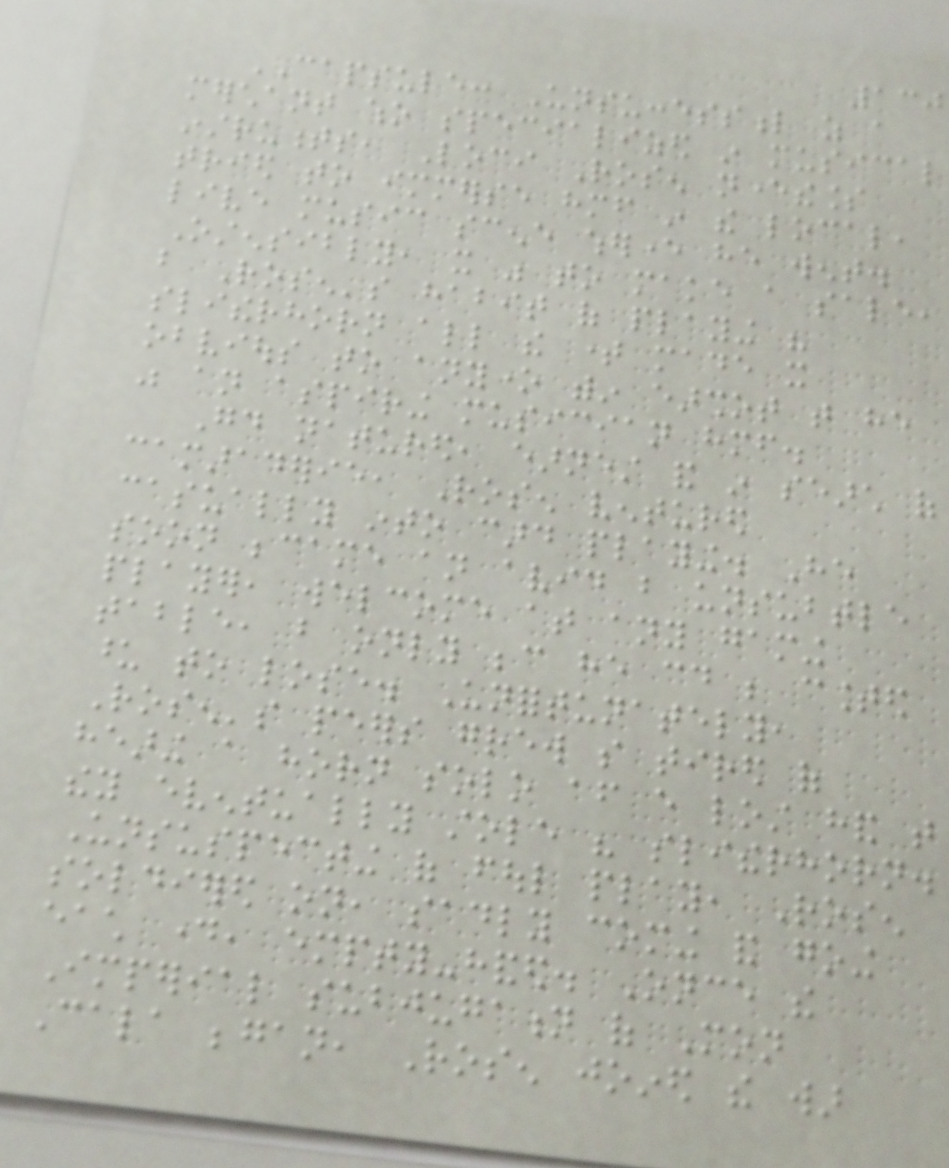130
CAPSULE: Unsuccessful as a
merchant who specialized in musical
instruments, Loci Rosen nevertheless
tried to immerse himself in the local,
live music scene wherever he went.
Ostensibly, it was to make a sale,
but Rosen's habit of playing his
slitherhorn all the time made it
obvious to anyone within earshot that he
was an aspiring musician himself.
Good natured, earnest and in search of
camaraderie, Rosen ventured
casually into card playing. He
soon became an avid but unsubtle
player, welcome at any gaming
table, but only because he could be counted
upon to lose. Unfortunately,
Rosen's peers grew so tired of
hearing a horn solo after every lost hand that
they eventually stole his slitherhorn.
Unsuspecting of foul play, Rosen
soldiered on, sadly coming and going
each day, empty-handed. Once the
Imperial subjugation of Mon
Cala began, Rosen joined the war
